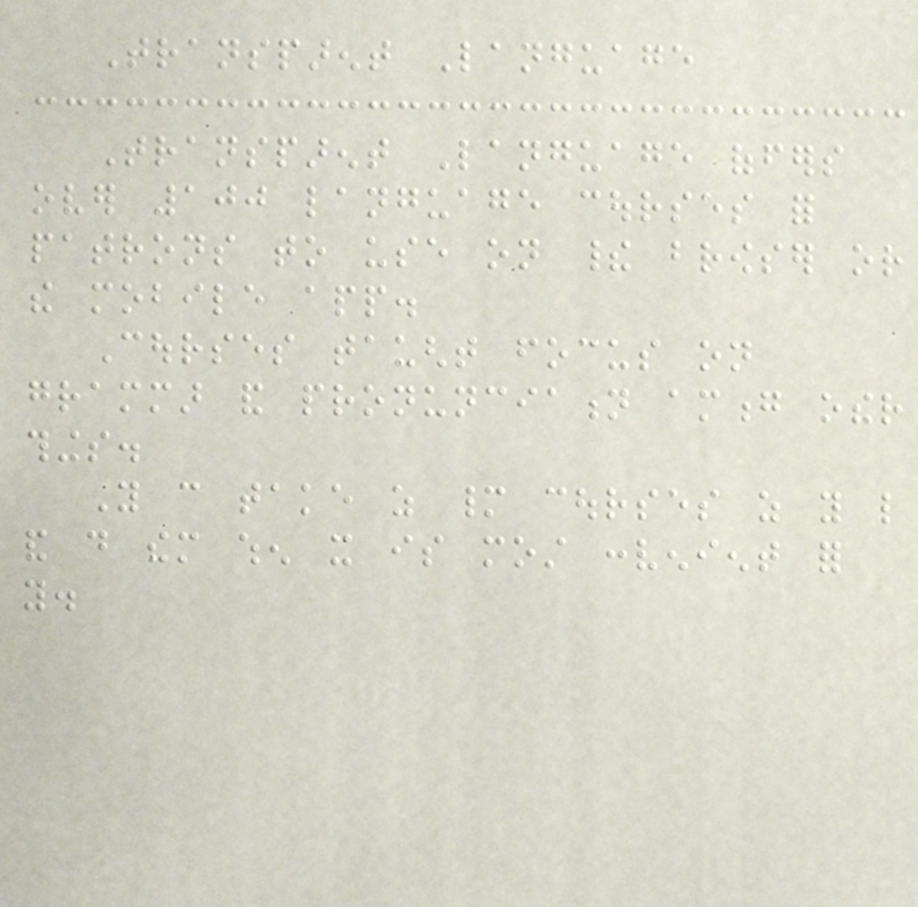Transparent Language
Transparent Language offers
over 100 language courses for
patrons to use on their browser or
the mobile app.
Courses taught focus on
grammar and pronunciation among other
things.
You can take as many courses as you like
and do them when it is most convenient for
you.
